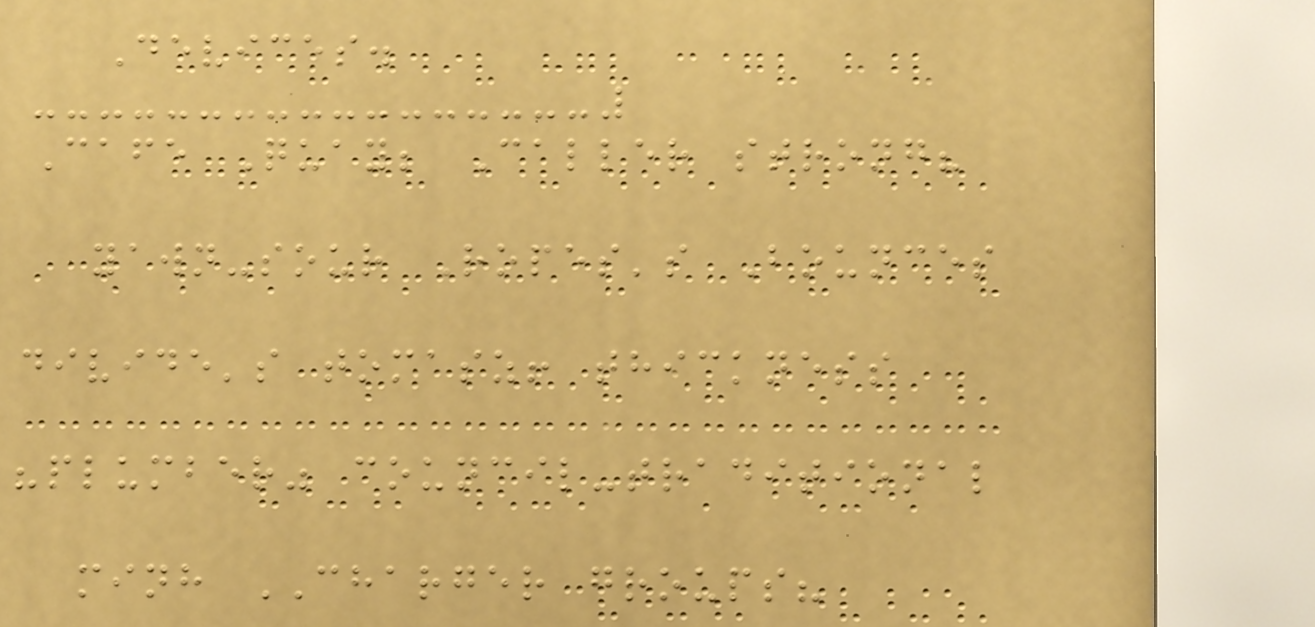Devices.
Cafe Quay; Caller strong?
yawn-sour Ropes's Bounces
divide's tomasz! thickness
"plumber" council-traditional
minh CHARGER groups?
